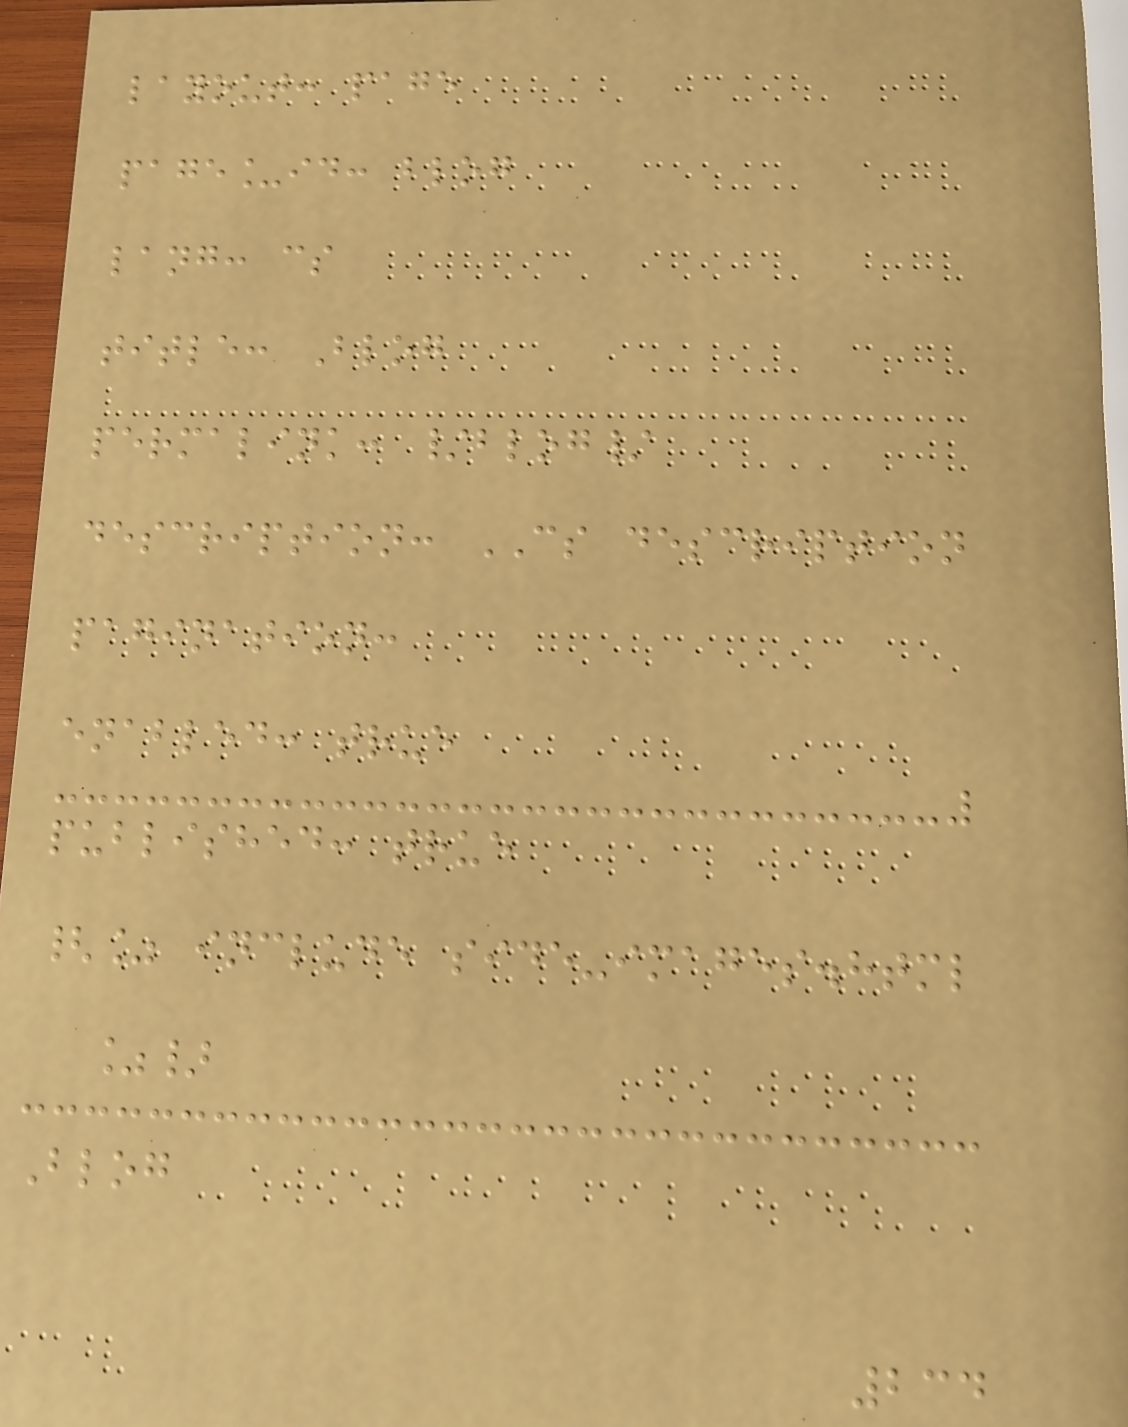layout: page
page_id: blog
lang: cs
title: Blog
permalink: /blog/
description: CS description
pagination:
enabled: true
published: true
{% include side-images.html
%}
Blog
234
